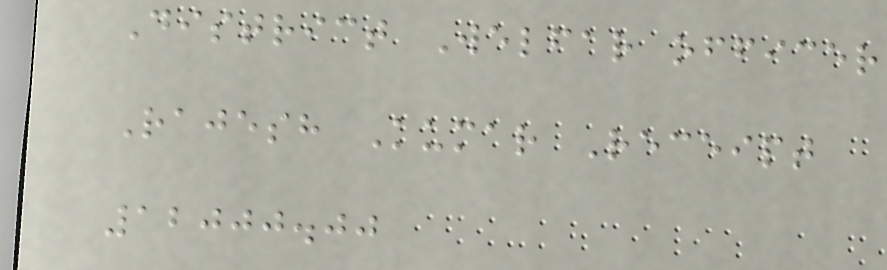District Welfar officer
Rajesh Kumar Receipt
12000.00
